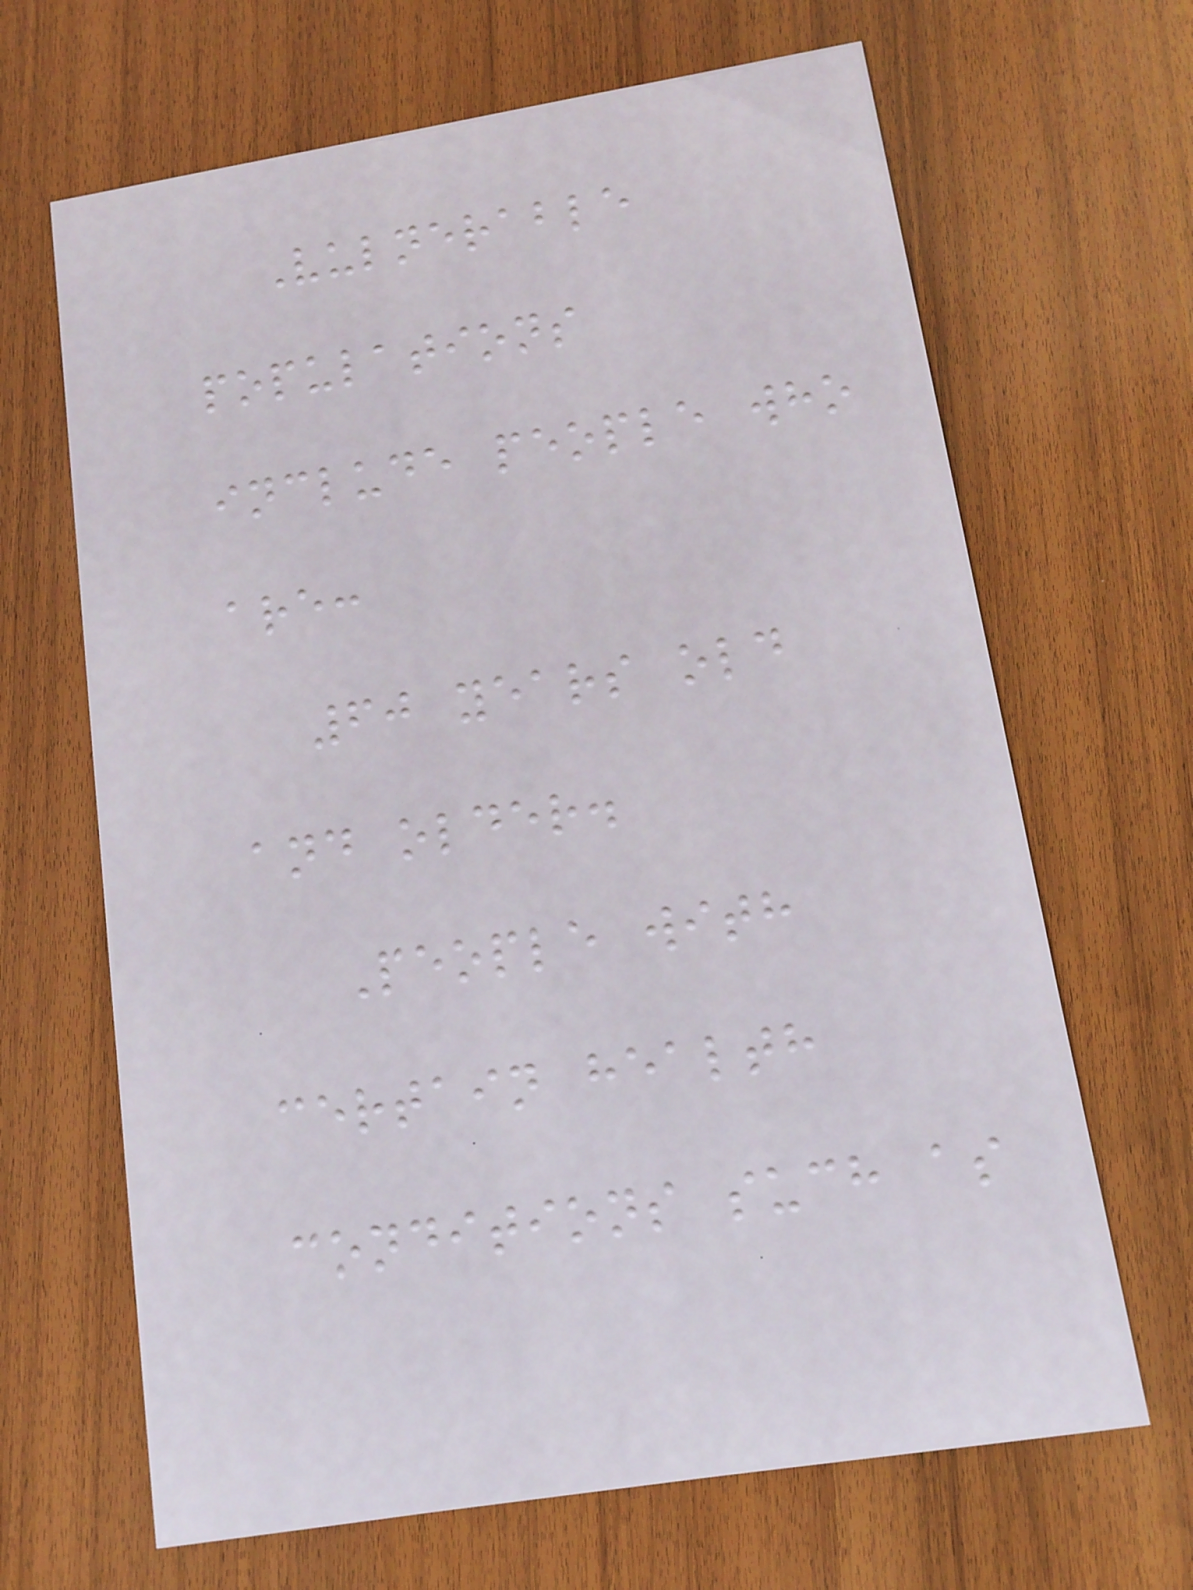Vulnerable
populations
include people who
are:
60 years old
and older.
People with
certain health
conditions such as
